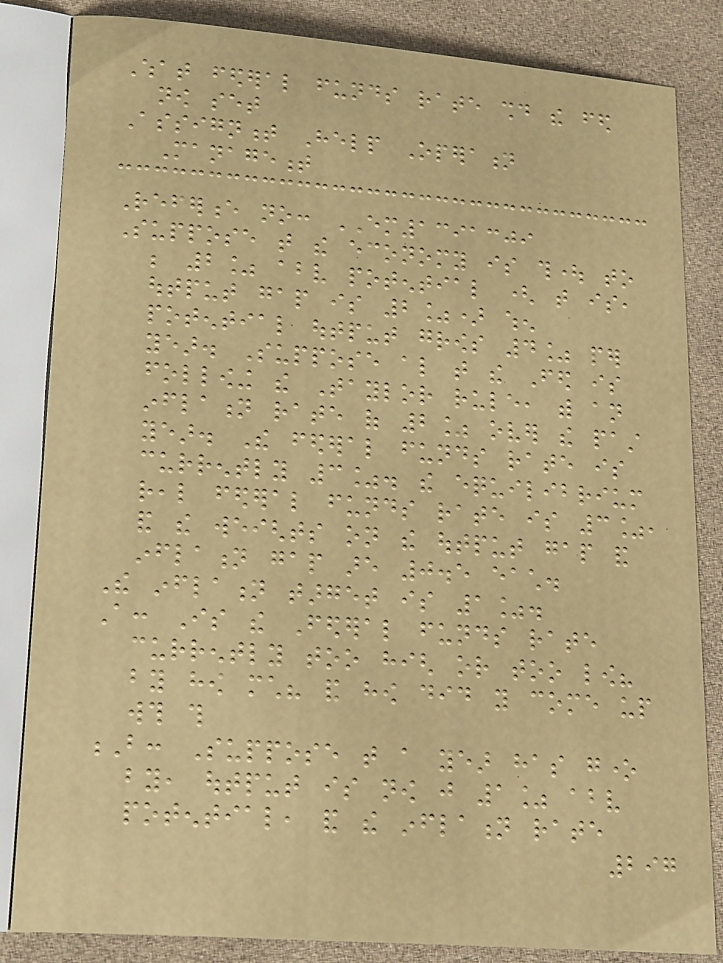What federal funds rate should the fed
now set
Assignment Help Operation
Management
Reference no: EM1391309
Suppose that the economy is thought to
be 2% above potential ( that is,
output gap is 2%) when
potential output grows 4% per
year. Suppose also that the Fed is
following the Taylor rule, with an
inflation rate of 2% over the past
year. The federal funds rate is
currently 3%. the equilibrium
real federal funds rate is 3%,
and the weights on the output gap and
inflation gap are 0.5 each.
The inflation target is 1%.
A: Is the Federal funds rate
currently too high or too low?
by how much? and how did you come up
wth this
B: Suppose that a year has gone
by, output is now just 1% above
potential, and the inflation rate
297
